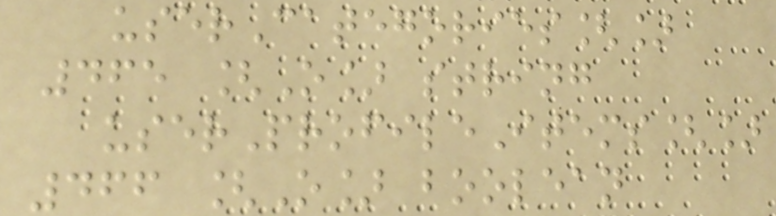userCategories[]
465 [O] string
userProfileItems[]
466 [O] boolean
